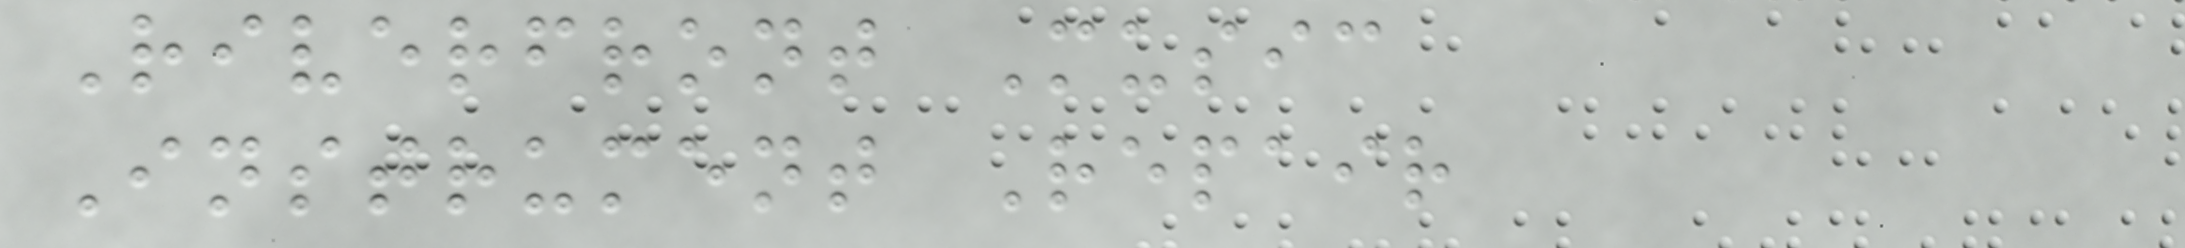Riverfront Music
Instrument Repair
